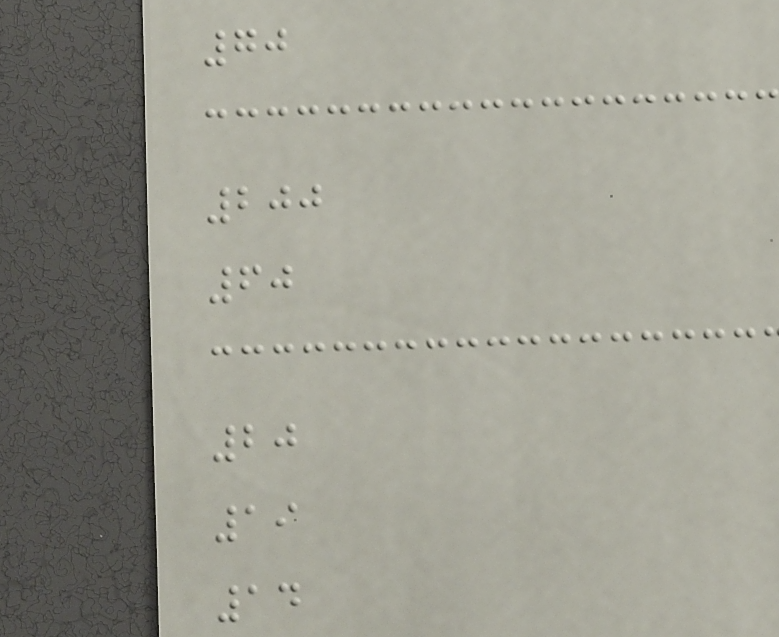70
200
60
20
19
14
